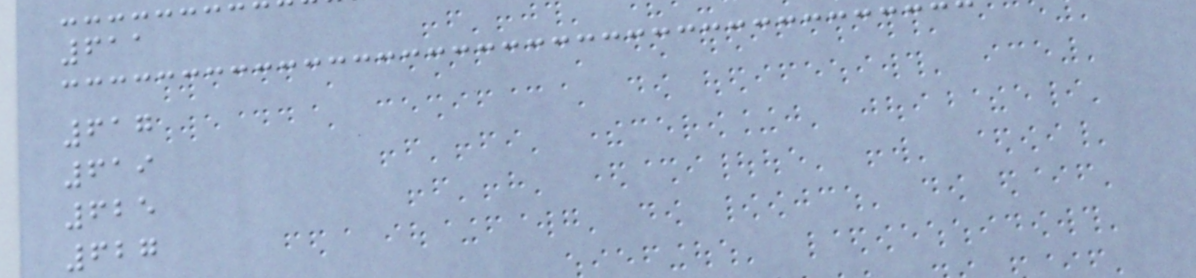611
617
619
625
627
